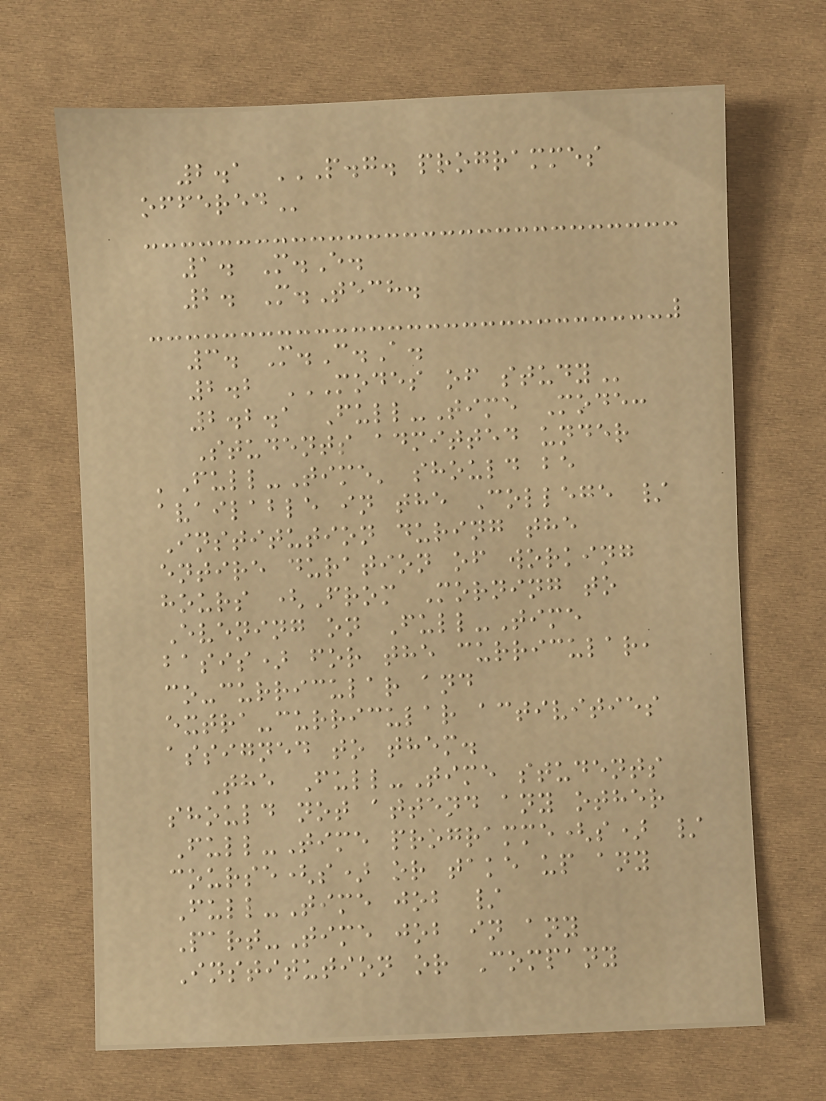2.1 P.G. PROGRAMMES
OFFERED
1. M.E.
2. M.Tech.
3. M.C.A.
2.2 MODES OF STUDY
2.2.1 Full-Time Mode:
Students admitted under
'Full-Time' should be
available in the College /
Institution during the
entire duration of working
hours (From Morning to
Evening on Full-Time
basis) for the curricular,
co-curricular and
extra-curricular activities
assigned to them.
The Full-Time students
should not attend any other
Full-Time programme(s) /
course(s) or take up any
Full-Time job /
Part-Time job in any
Institution or Company
